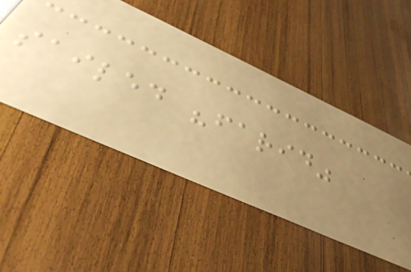sailed "farid"
